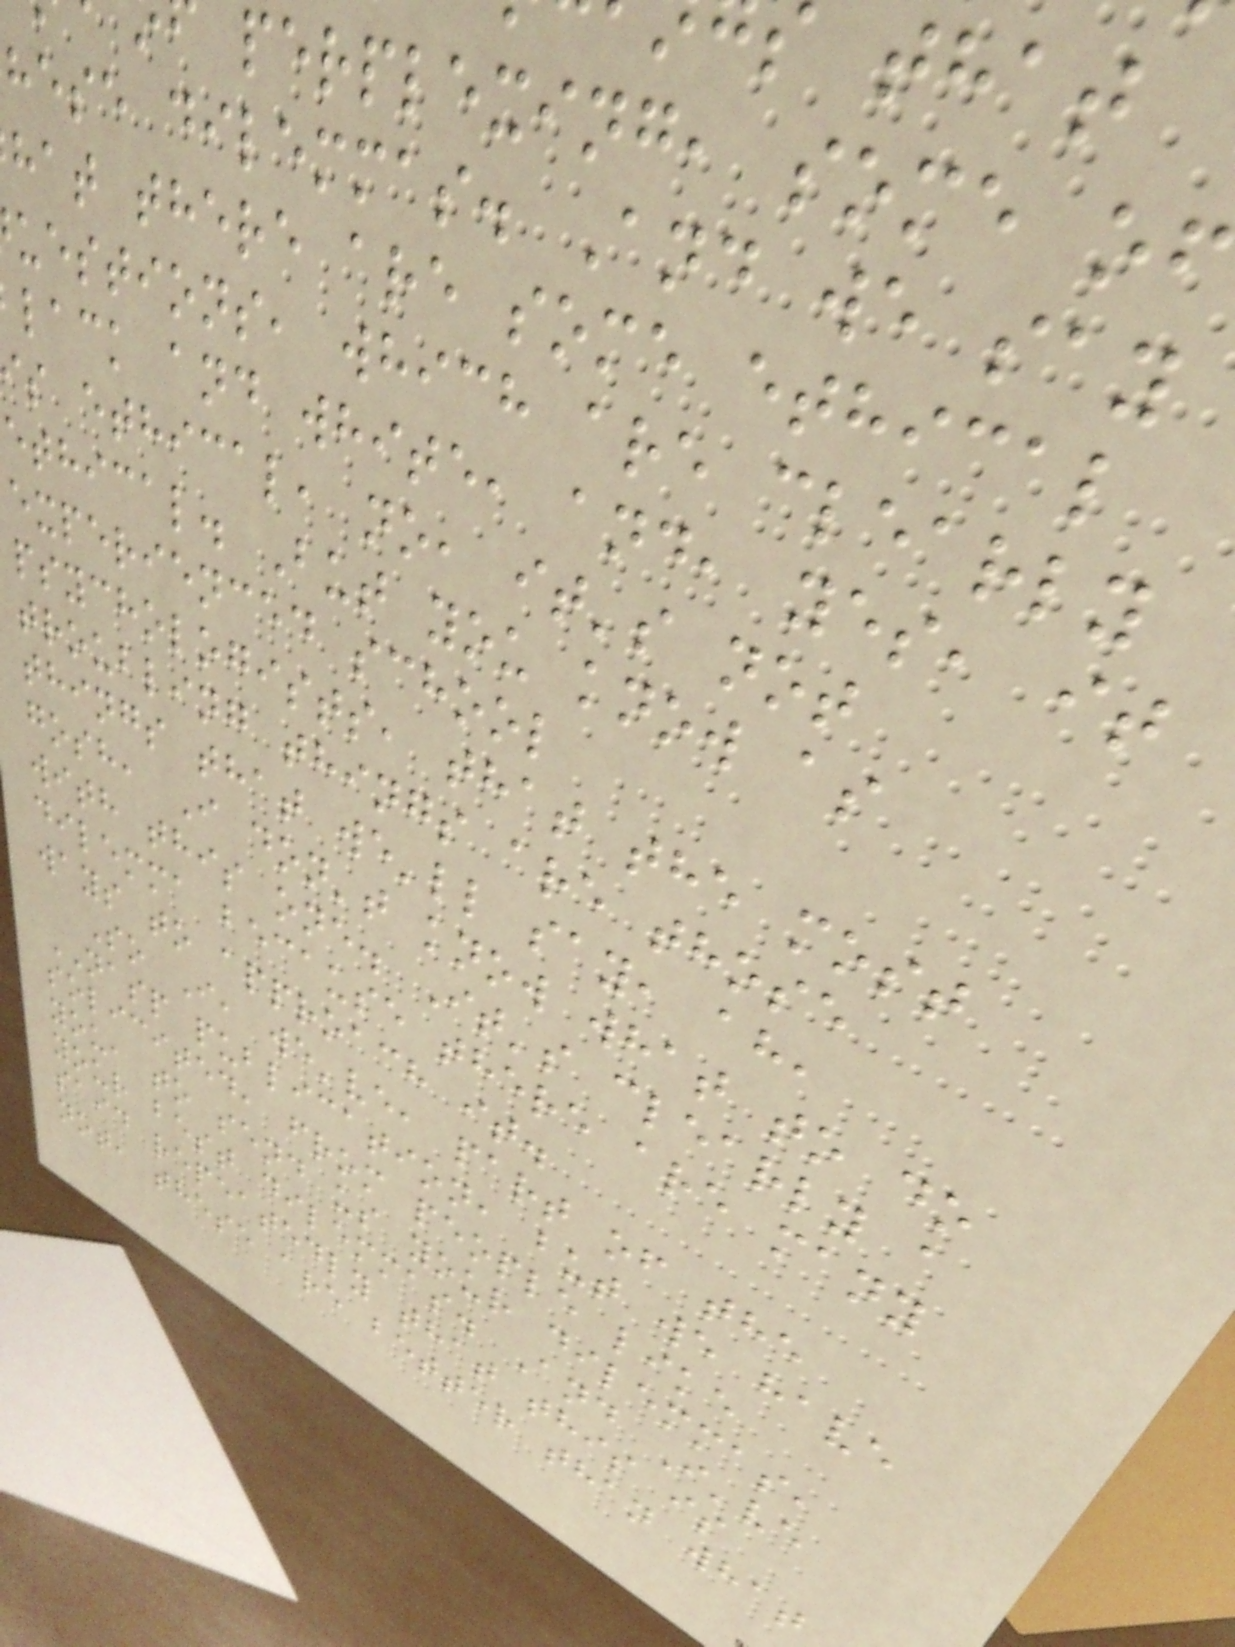perplexing, some of
hese dilemmas. And we say
hat there are some ethical
uestions, which are clearly
lack and white, and, yes, it
s ethical, no, it's not
ethical. But you know as
experienced school
psychologists, that the most
troubling things are those
things that we'll say, ah,
gosh, I don't know what to do
with this one. It's clearly a
dilemma because there are many
ways to approach it.
So I, we've, part of the
NASP publication, but we have
solicited, from people like
you, to send us your dilemmas,
your best dilemmas. And I've
said repeatedly that this is
not, these are better than what
